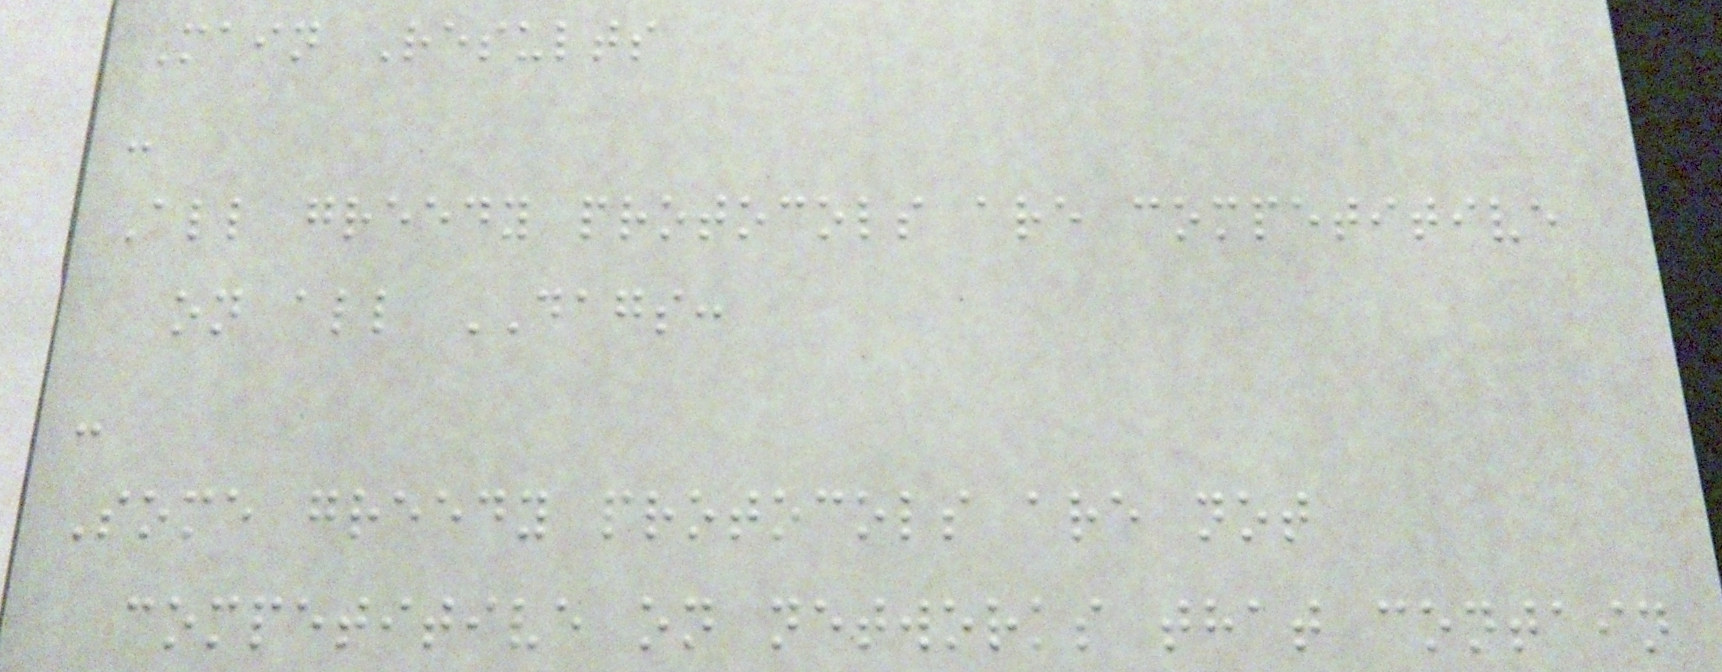Main Results
-
All greedy protocols are competitive
on all DAGS:
-
Some greedy protocols are not
competitive on networks that contain
